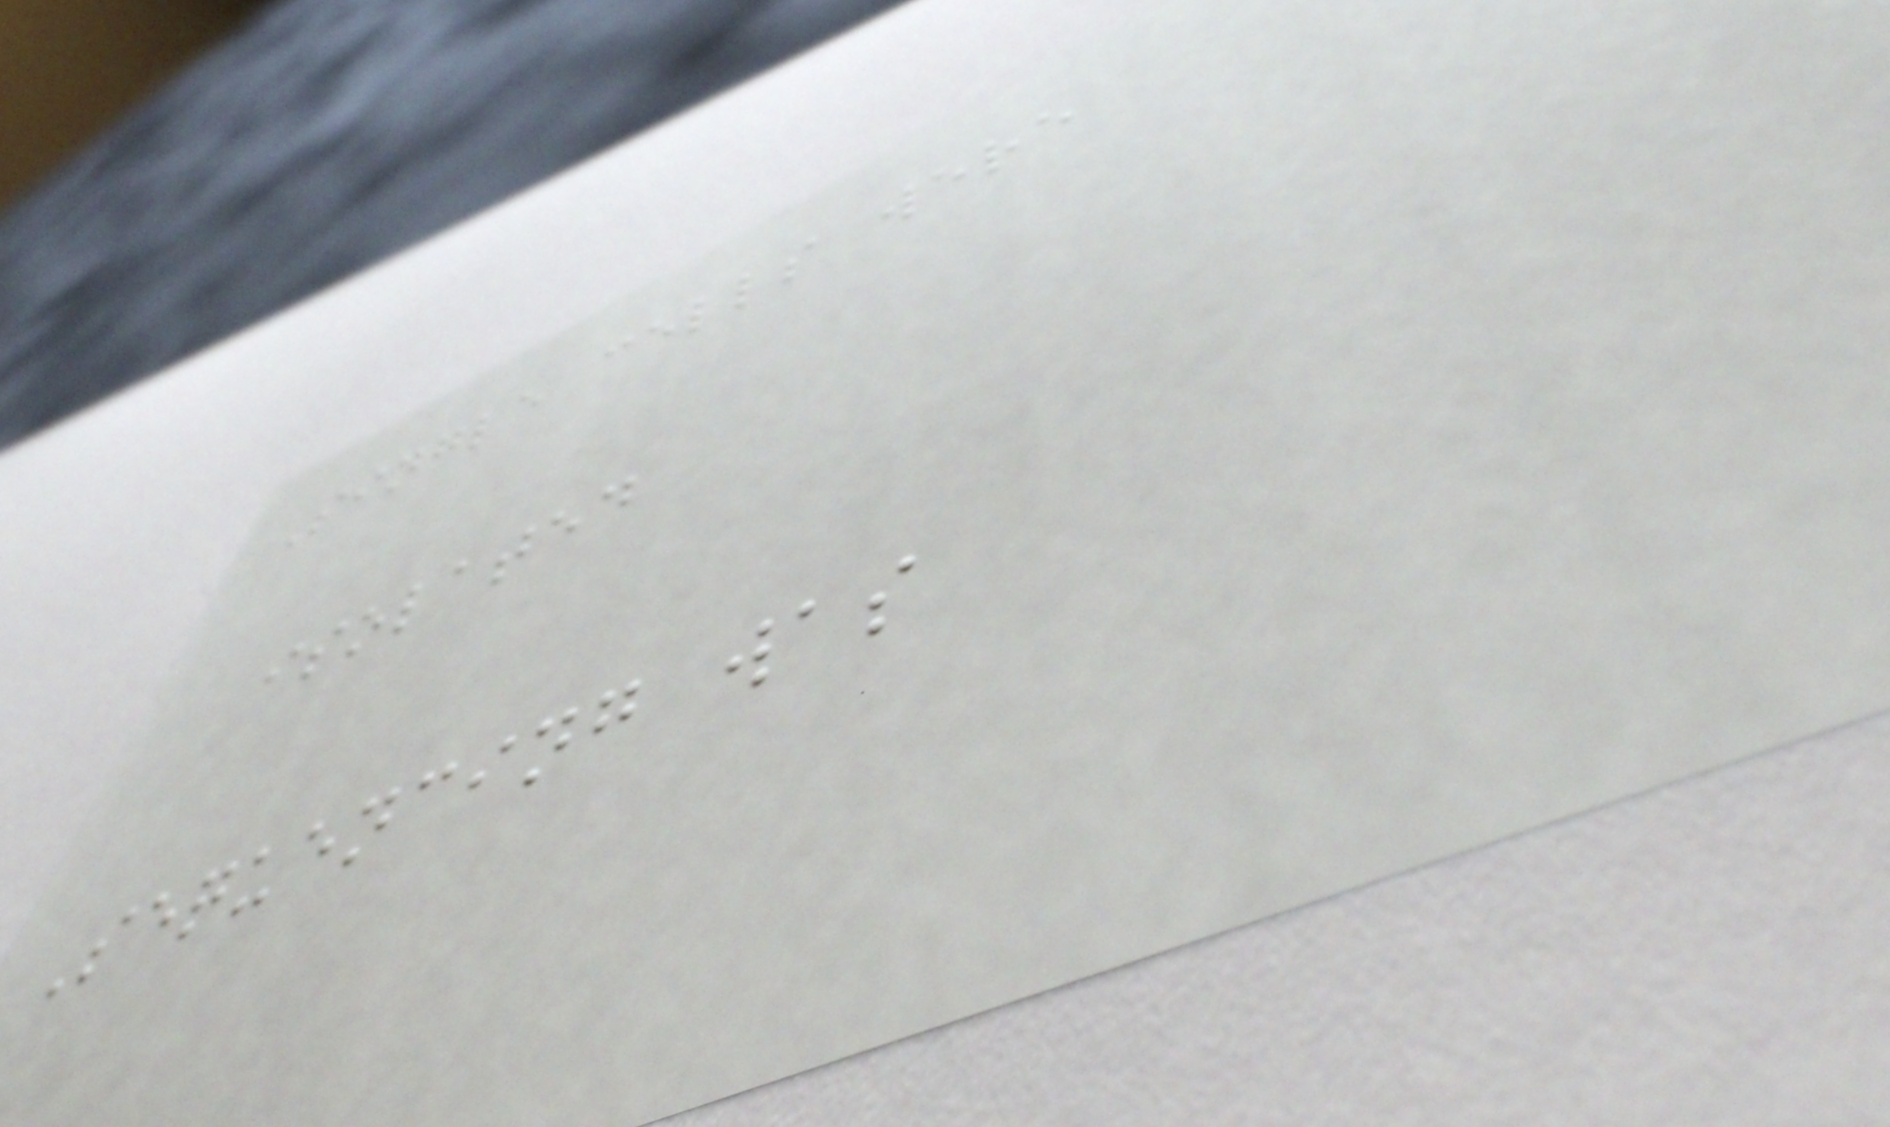Single cells were
isolated
Sequencing was
